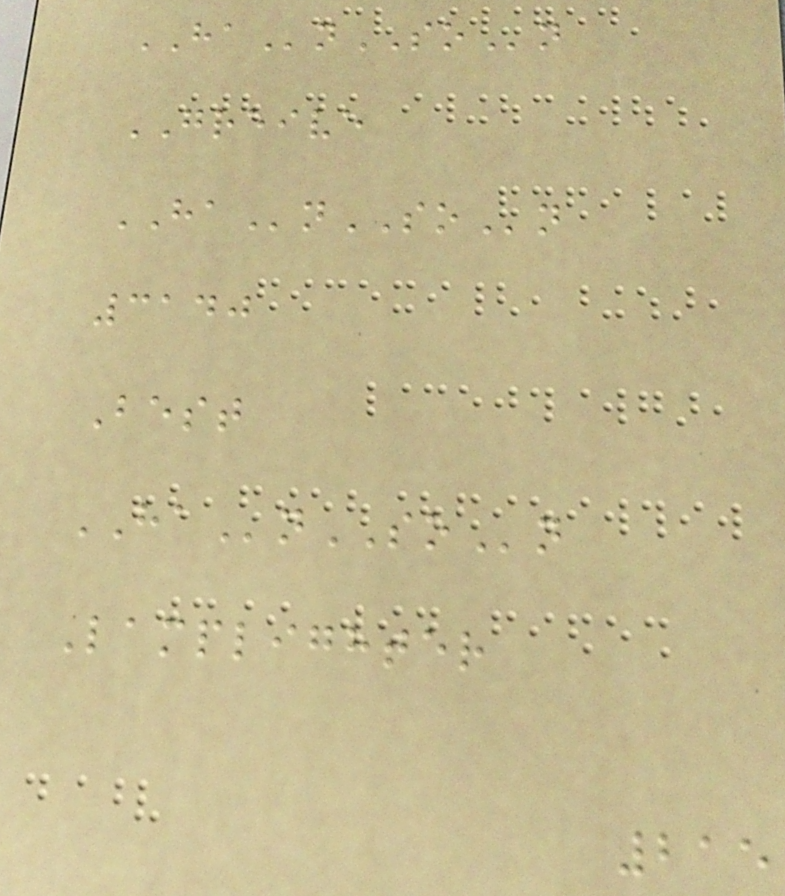HAnSOn
GREIVE
HAnSOn
3140
Best
HAnSOn
Lamplighter
215
